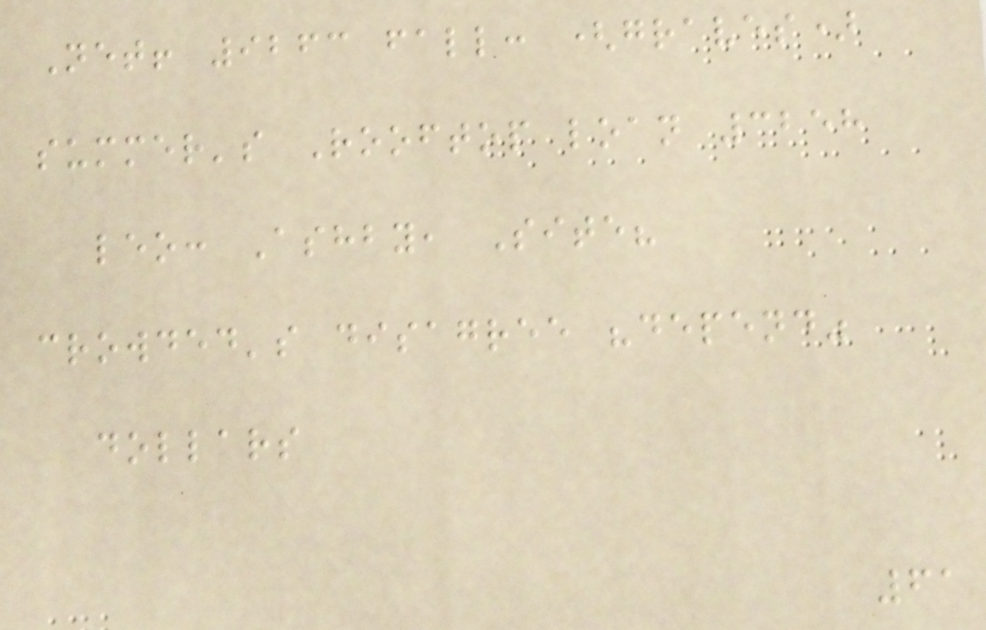Net! 9263 fall: (graves)
summer's Rooftop loan 3258
leo: Ashby, Site?
crowded's disagree "depend"
dollars
61
